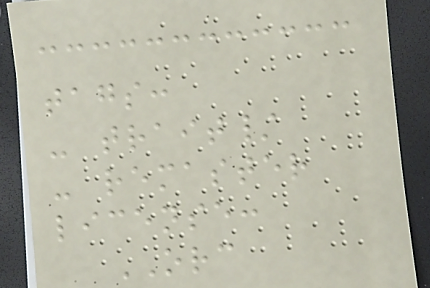tags:
- trait/
- remaster
license:
ORC
